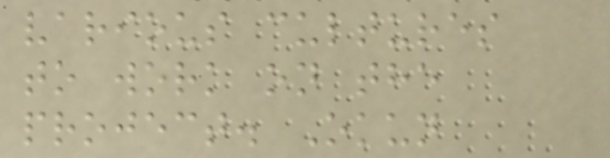various cultures
to work on the
project. Okun
